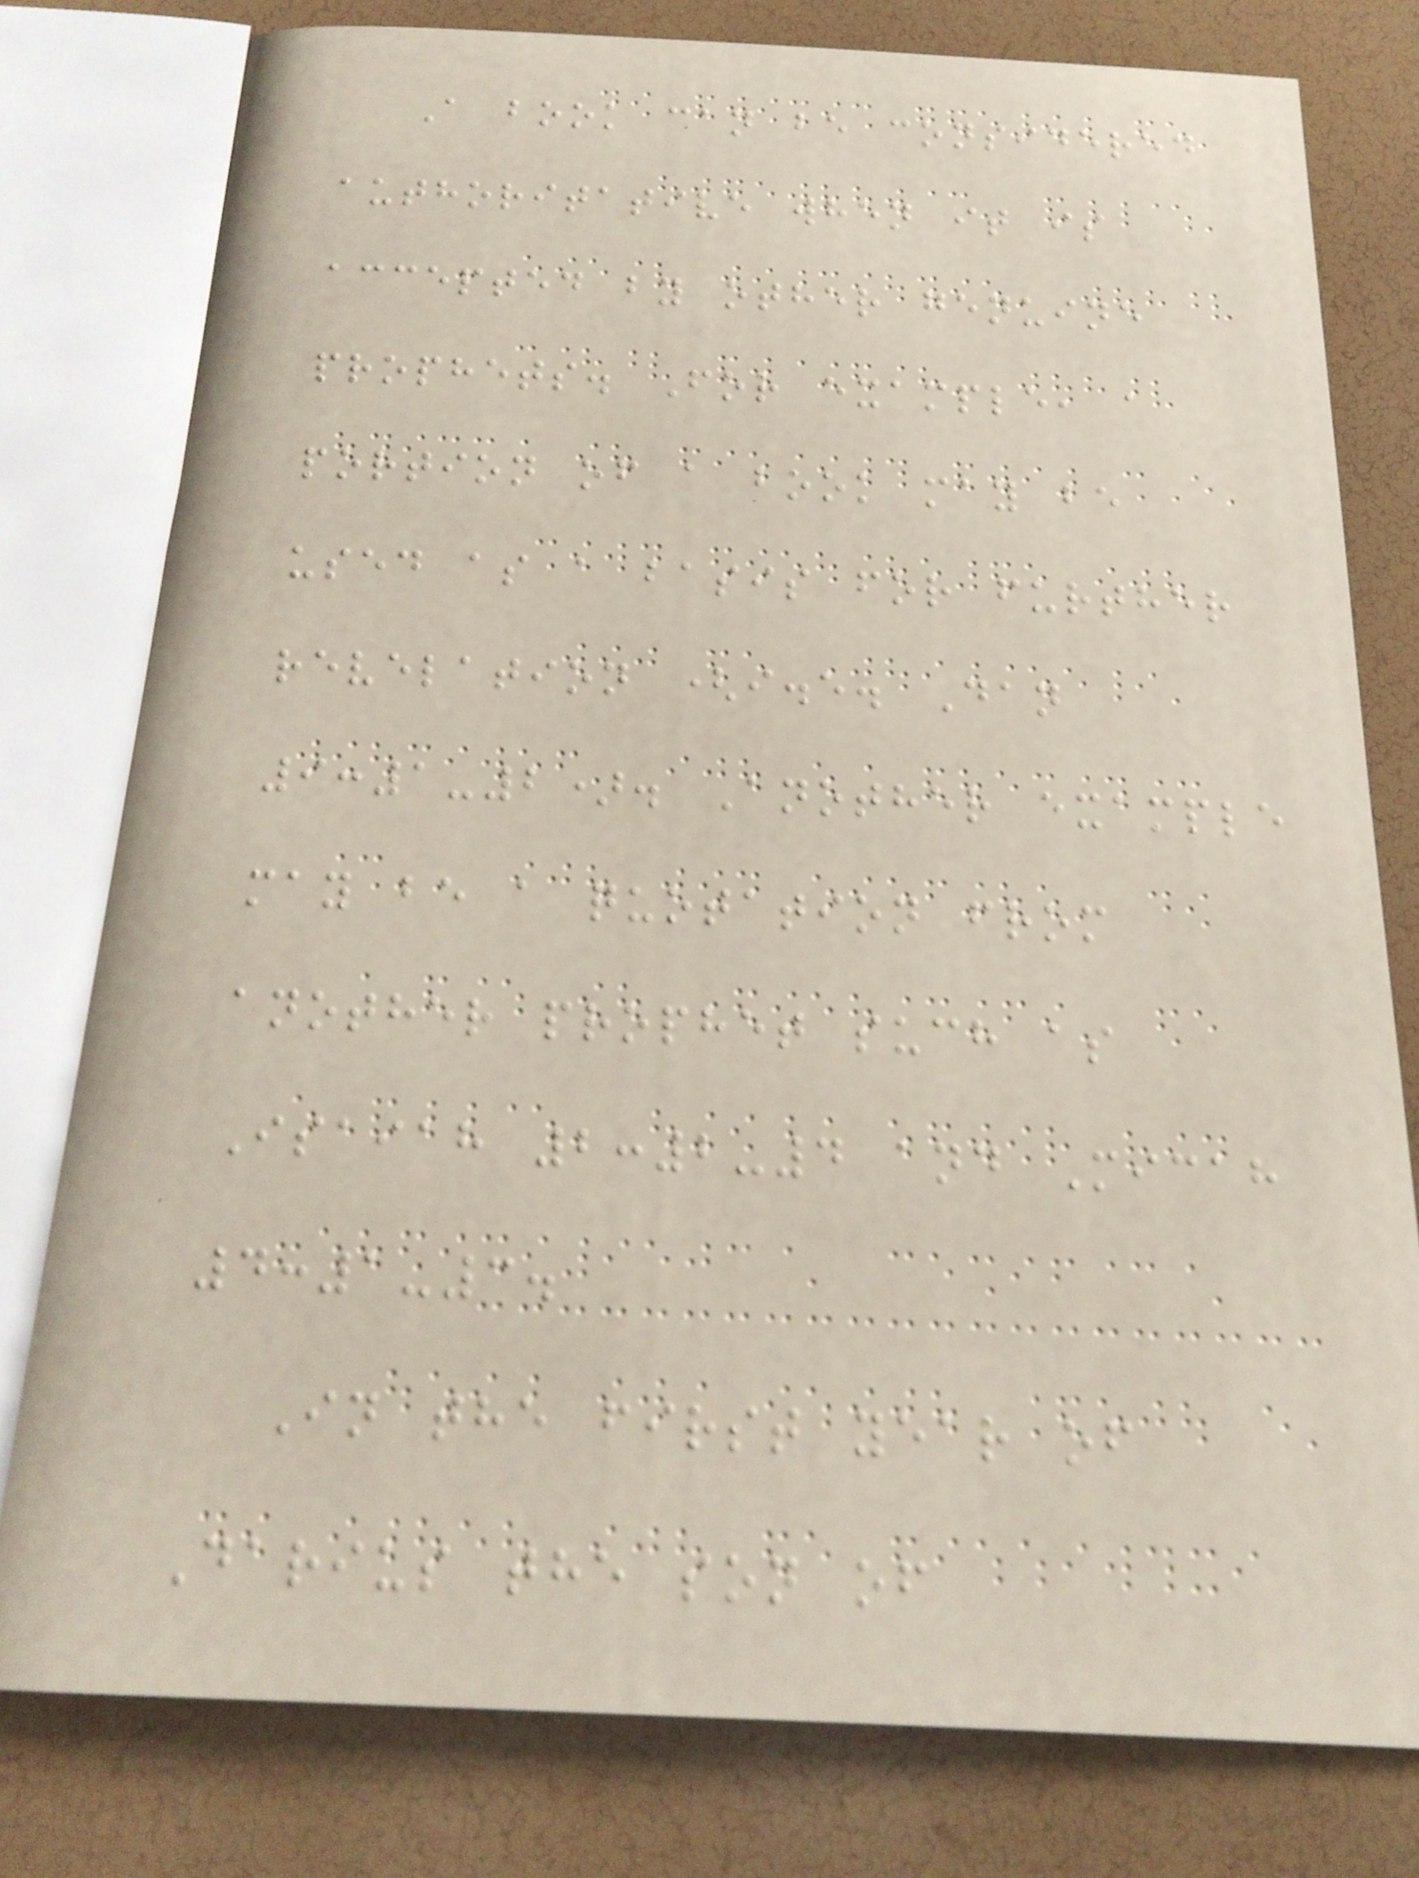A book can be considered
authoritative when it is
accepted by other genuine
prophets. For example, a
portion of a book may be
used as a basis for further
revelation (i.e. Dan
9:1-2). Another example
may be a quotation from
another prophet such as
Isaiah 2:2-4 and Micah
4:1-3.
In the first year of
Darius the son of
